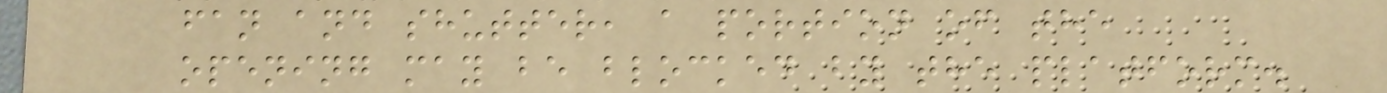fan and shutter, a portion of the
opening may be blocked by the platform.
